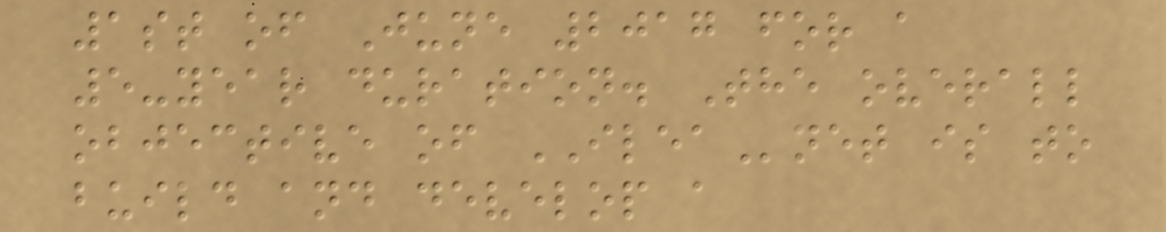1st of June 2017 for a
5-year duration. The overall
objective of ILEAnet is to
build and develop a
